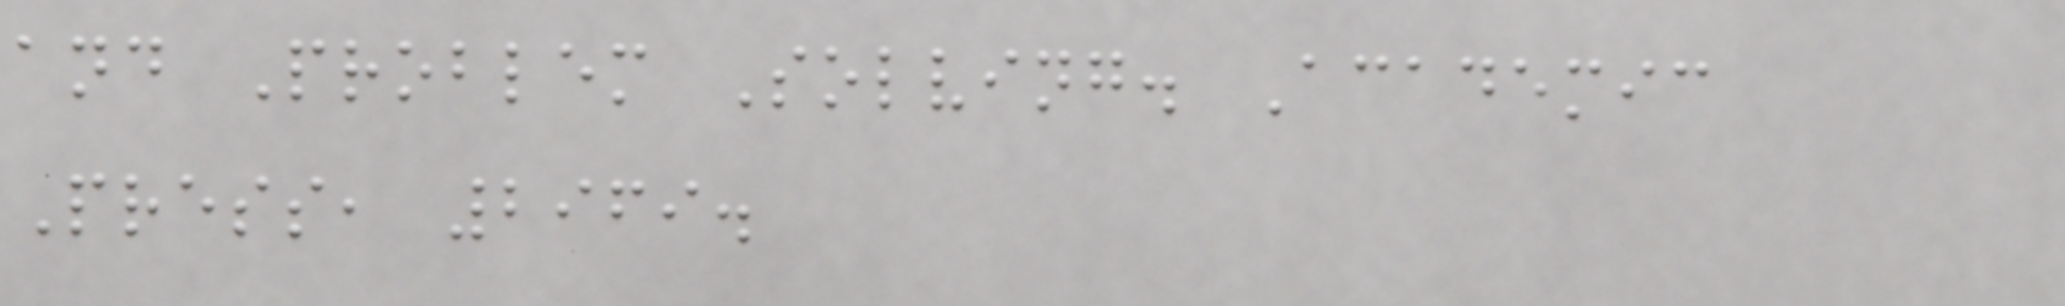and Problem Solving. Academic
Press, 2969.
